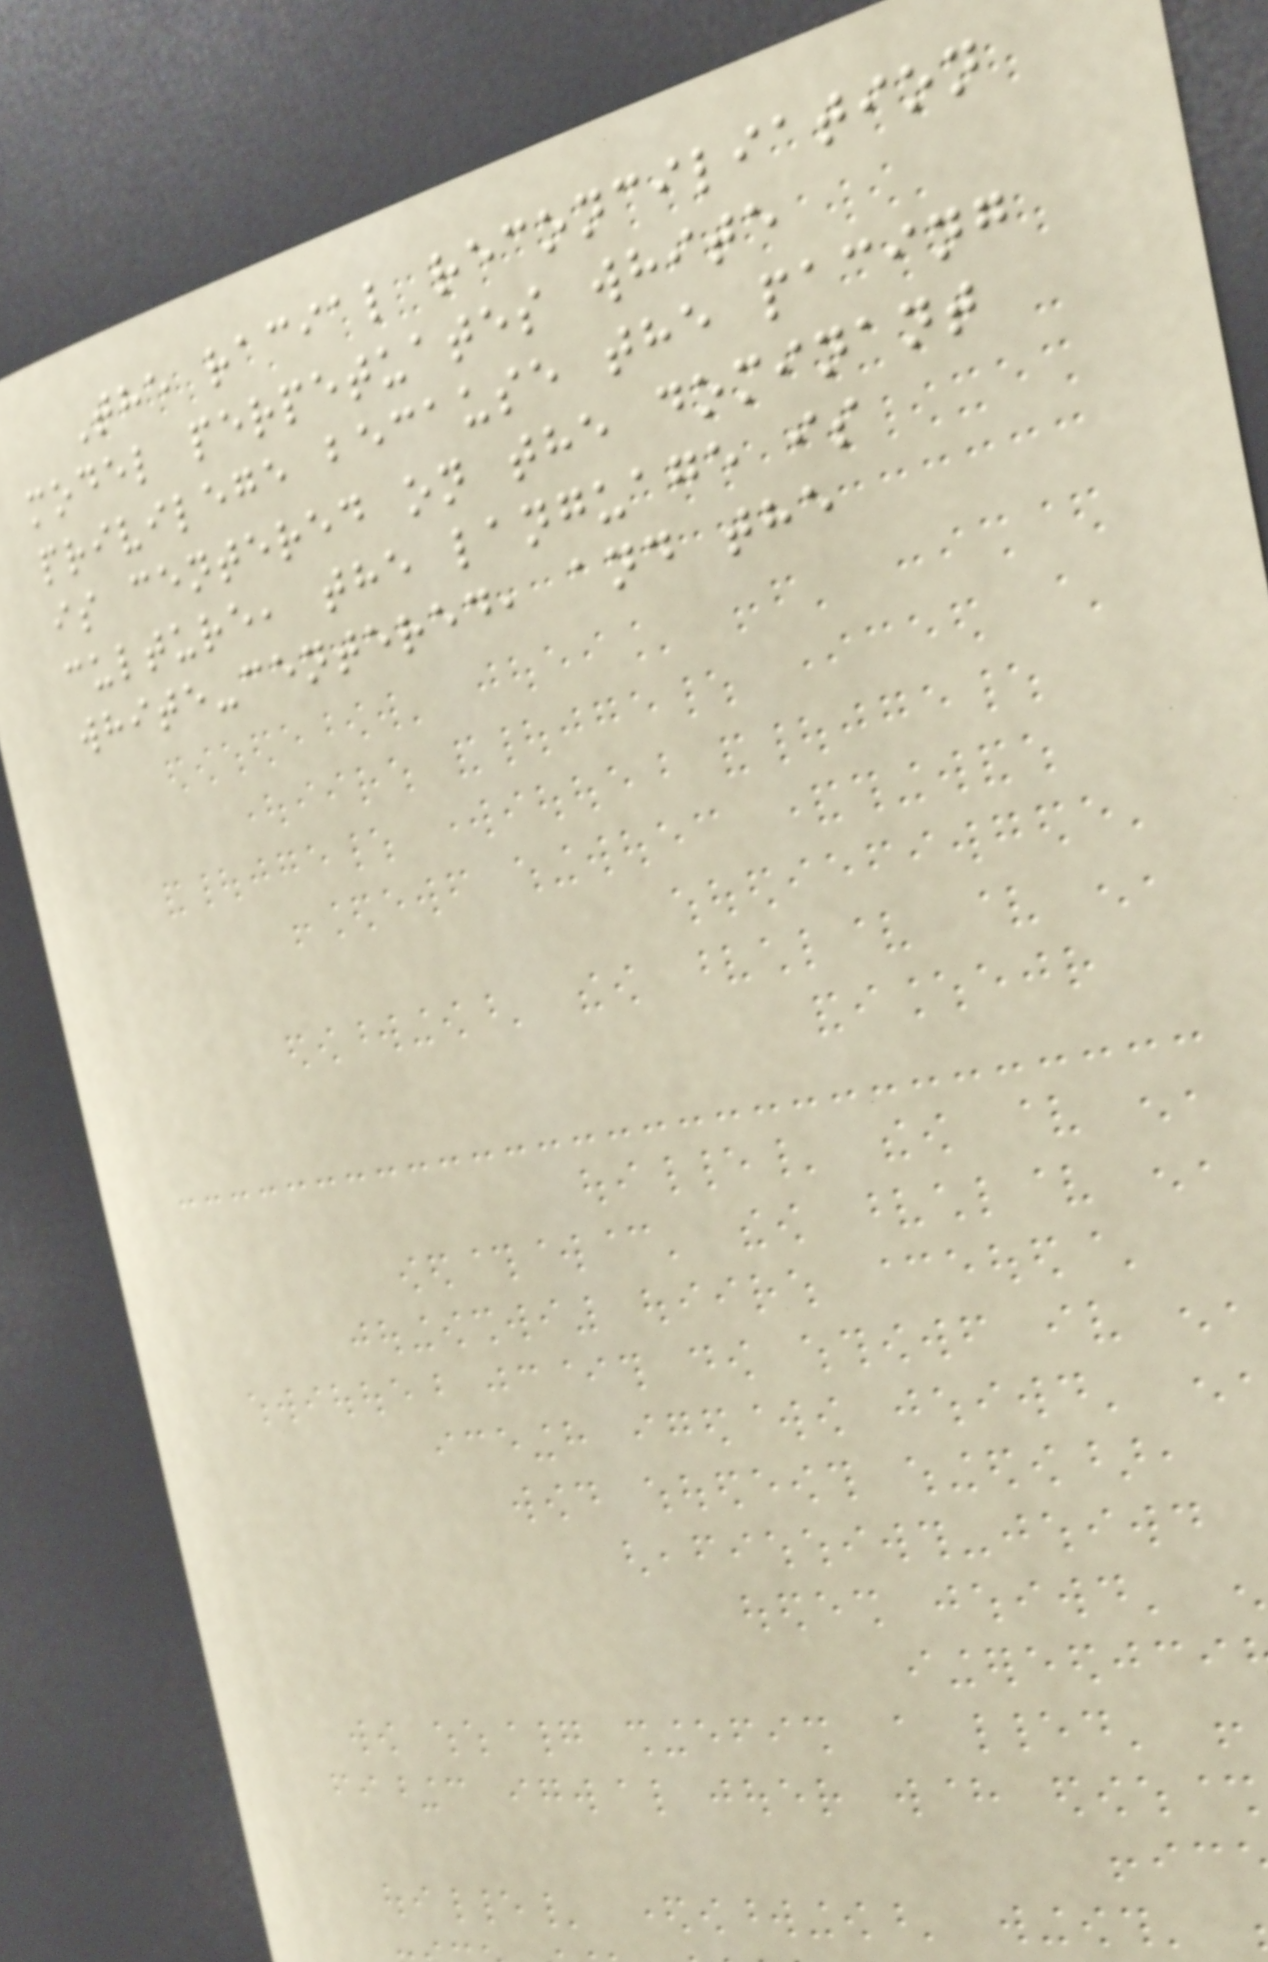The racial reconciliation
model perpetuates white
privilege because the pacing
is centered on the dominant
culture, the language is
white-centered, and the
